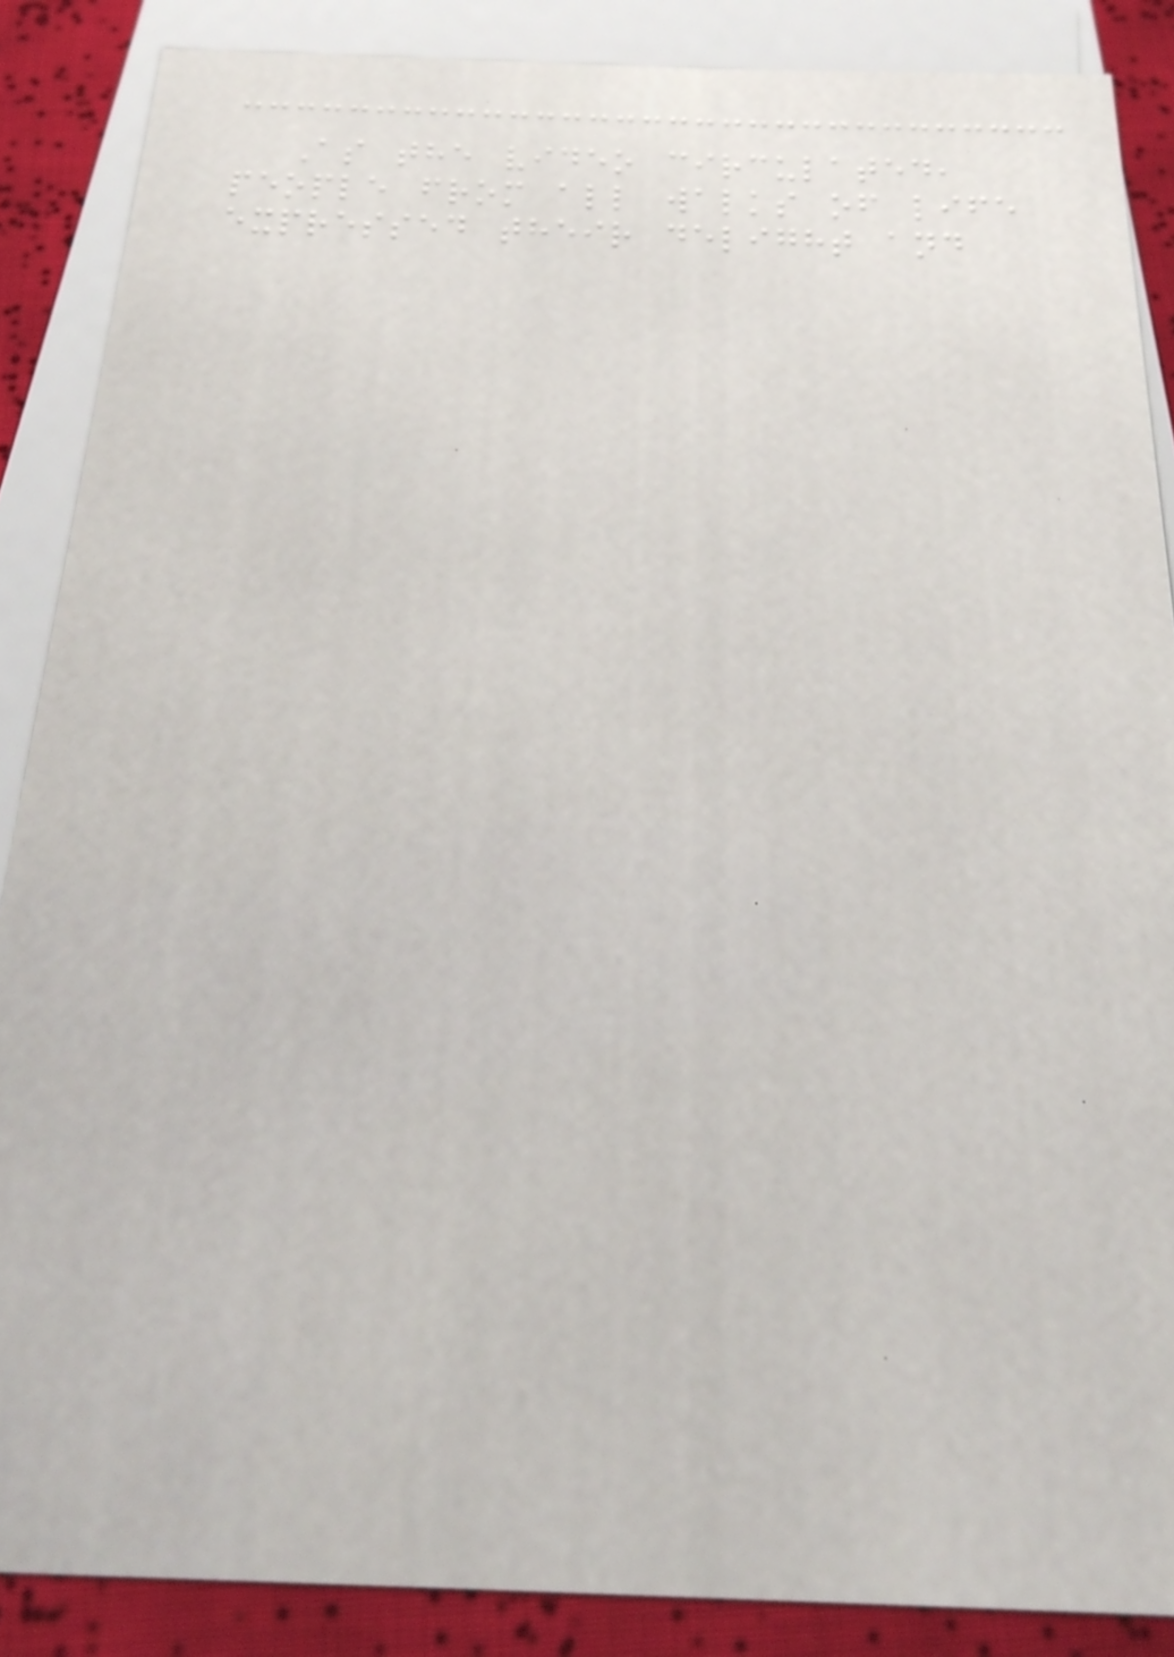As the video circulated,
people from all walks of life
expressed their delight and
